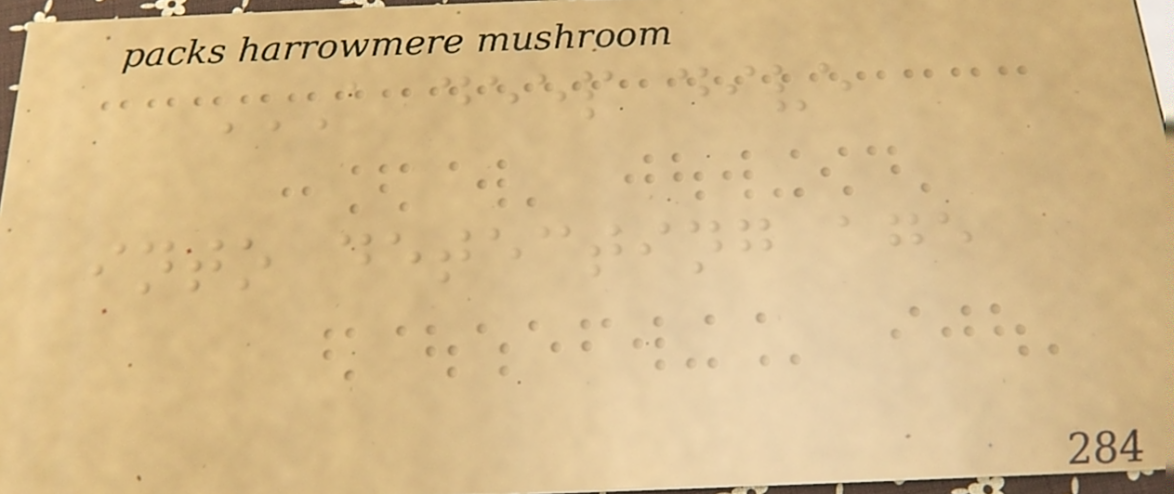A DEEP DIVE
INTO DETECTING AGE
